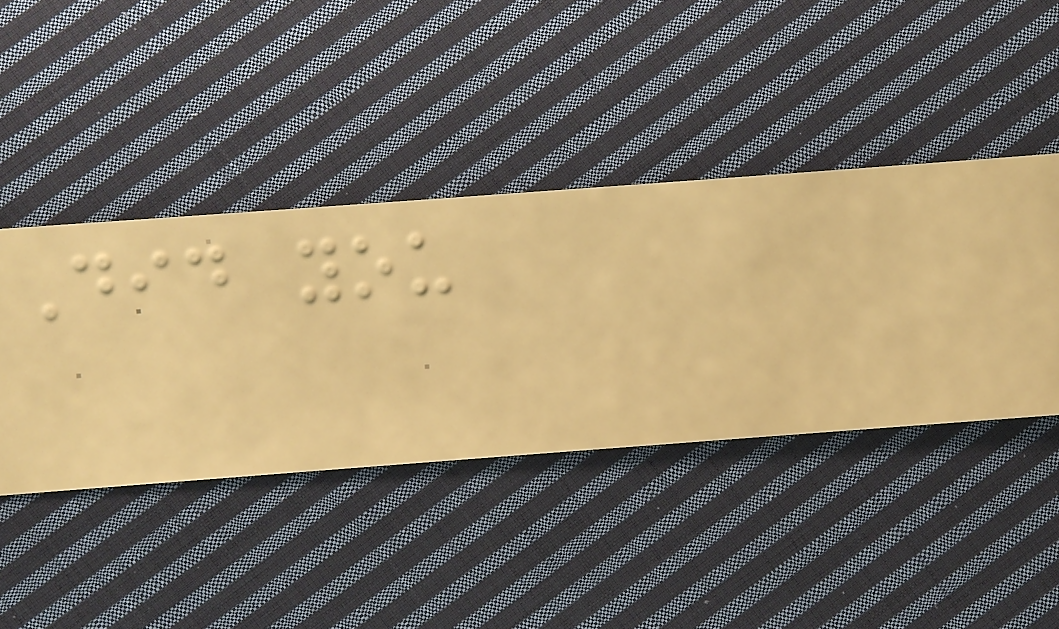Did you
